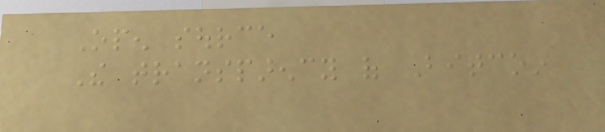Open source
The transparency of Bitcoin
